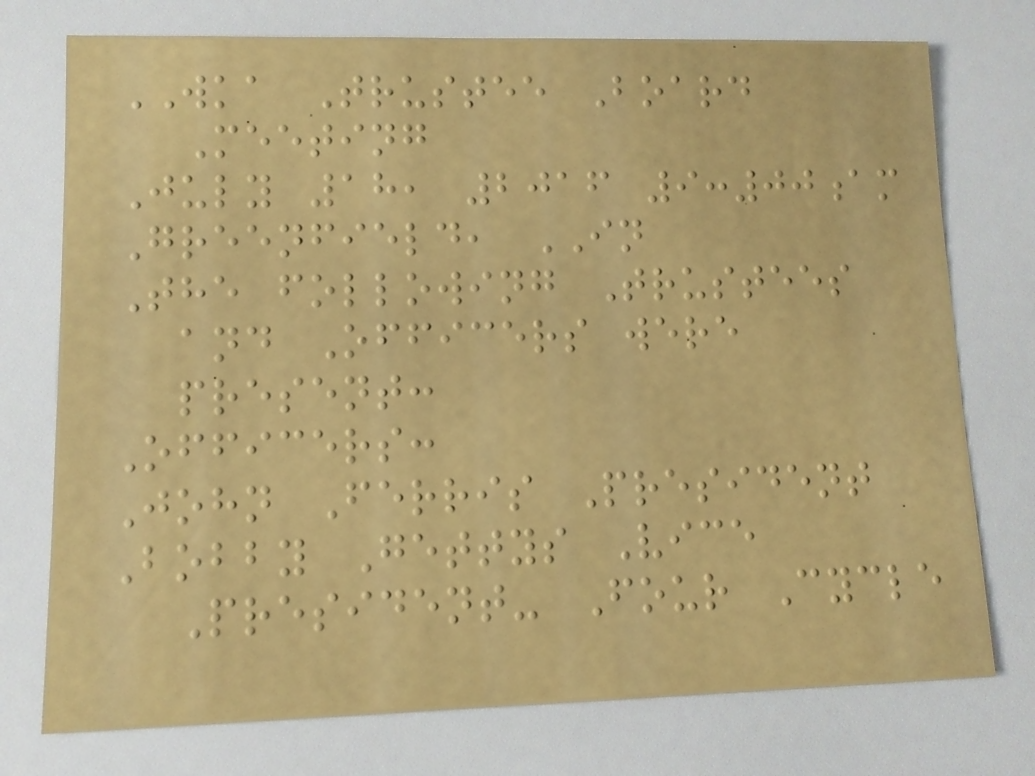WKA Trustee Board
Meeting
July 18, 2016 9:00am
Greenfield, IN
The following Trustees
and Officers were
present:
Officers:
John Ferris President
Bobby Gettys Vice
President- Four Cycle
